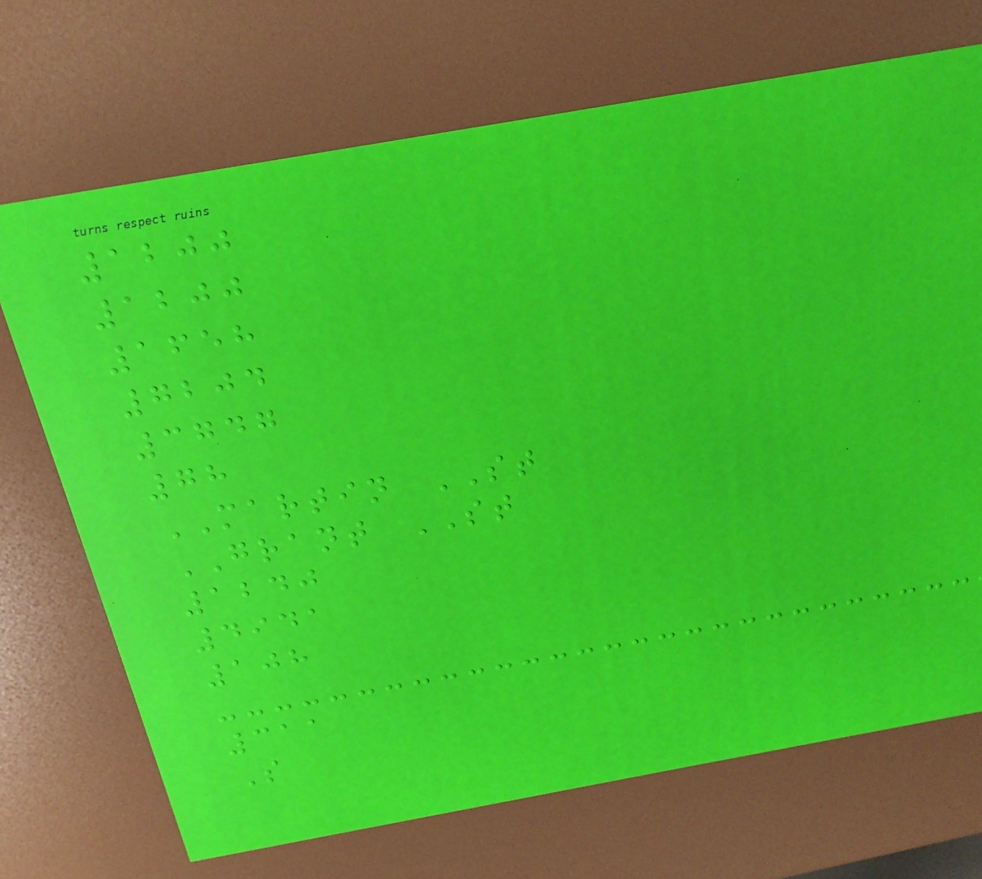1200
1200
1658
7204
3747
78
MARTIN ST
GRANT ST
1240
4941
108
311
S
